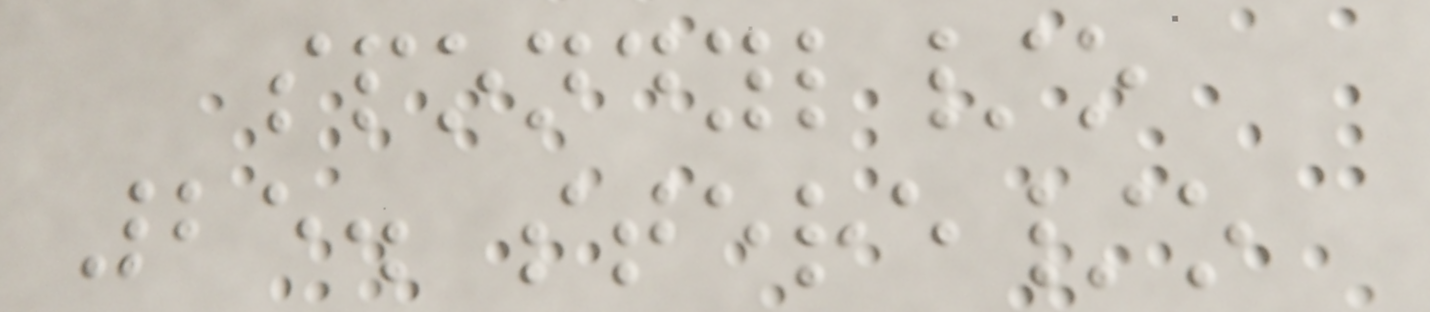spondyl/o
25. stere/o
